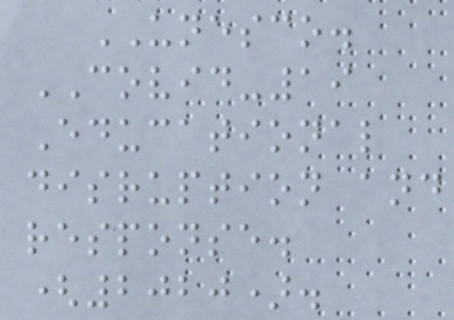UNESCO.
COVID-19
Educational
disruption and
response.
(2020).
